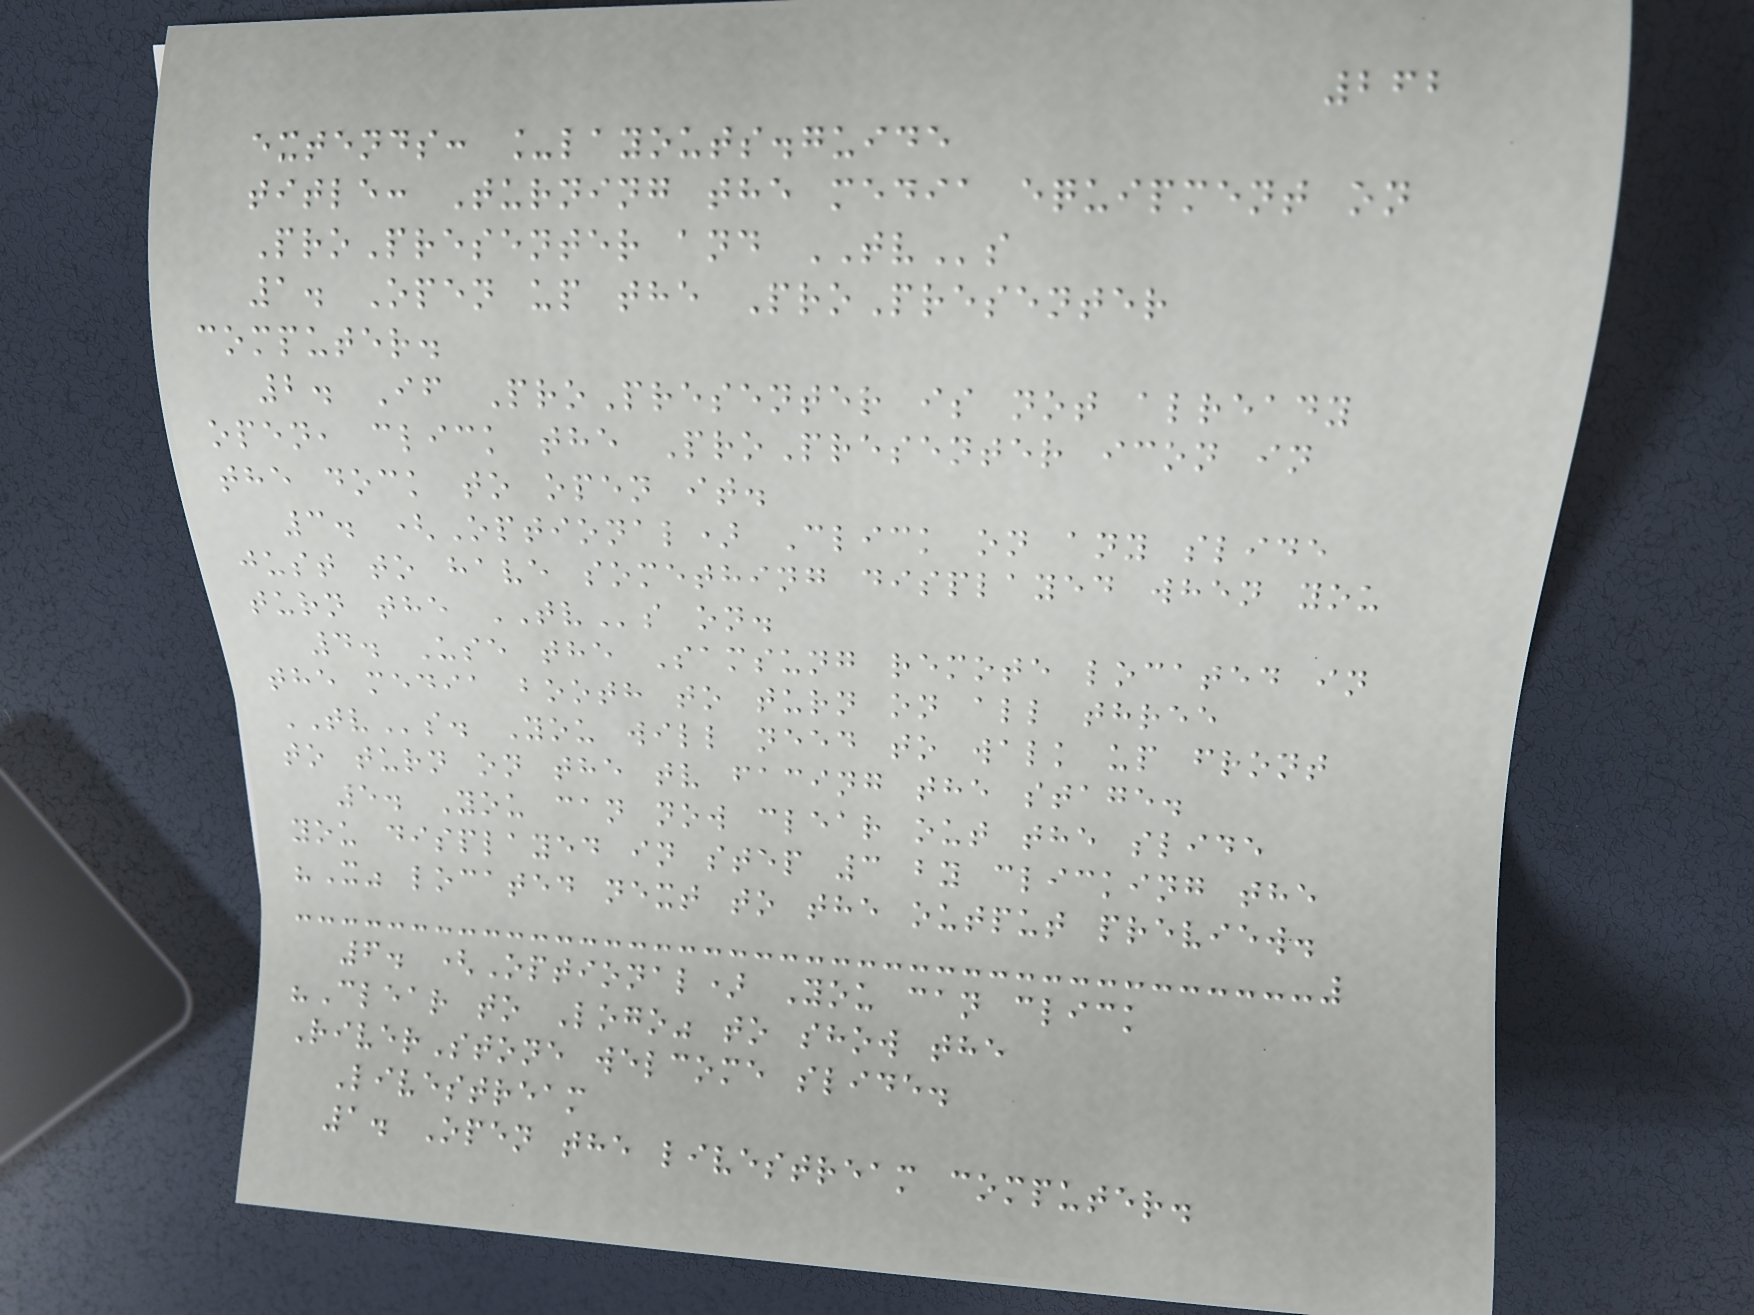262
extends: _layouts.guide
title: Turning the media equipment on
ProPresenter and TVs
1. Open up the ProPresenter
computer.
2. If ProPresenter is not already
open, click the ProPresenter icon in
the dock to open it.
3. (Optional) Click on any slide
just to have something displayed when you
turn the TVs on.
4. Use the Samsung remote located in
the media booth to turn on all three
TVs. You will need to walk up front
to turn on the tv facing the stage.
5. You can now clear out the slide
you displayed in step 3 by clicking the
"X" located next to the output preview.
6. (Optional) You can click
"Clear to Logo" to show the
RiverStone welcome slide.
Livestream
1. Open the livestream computer.
